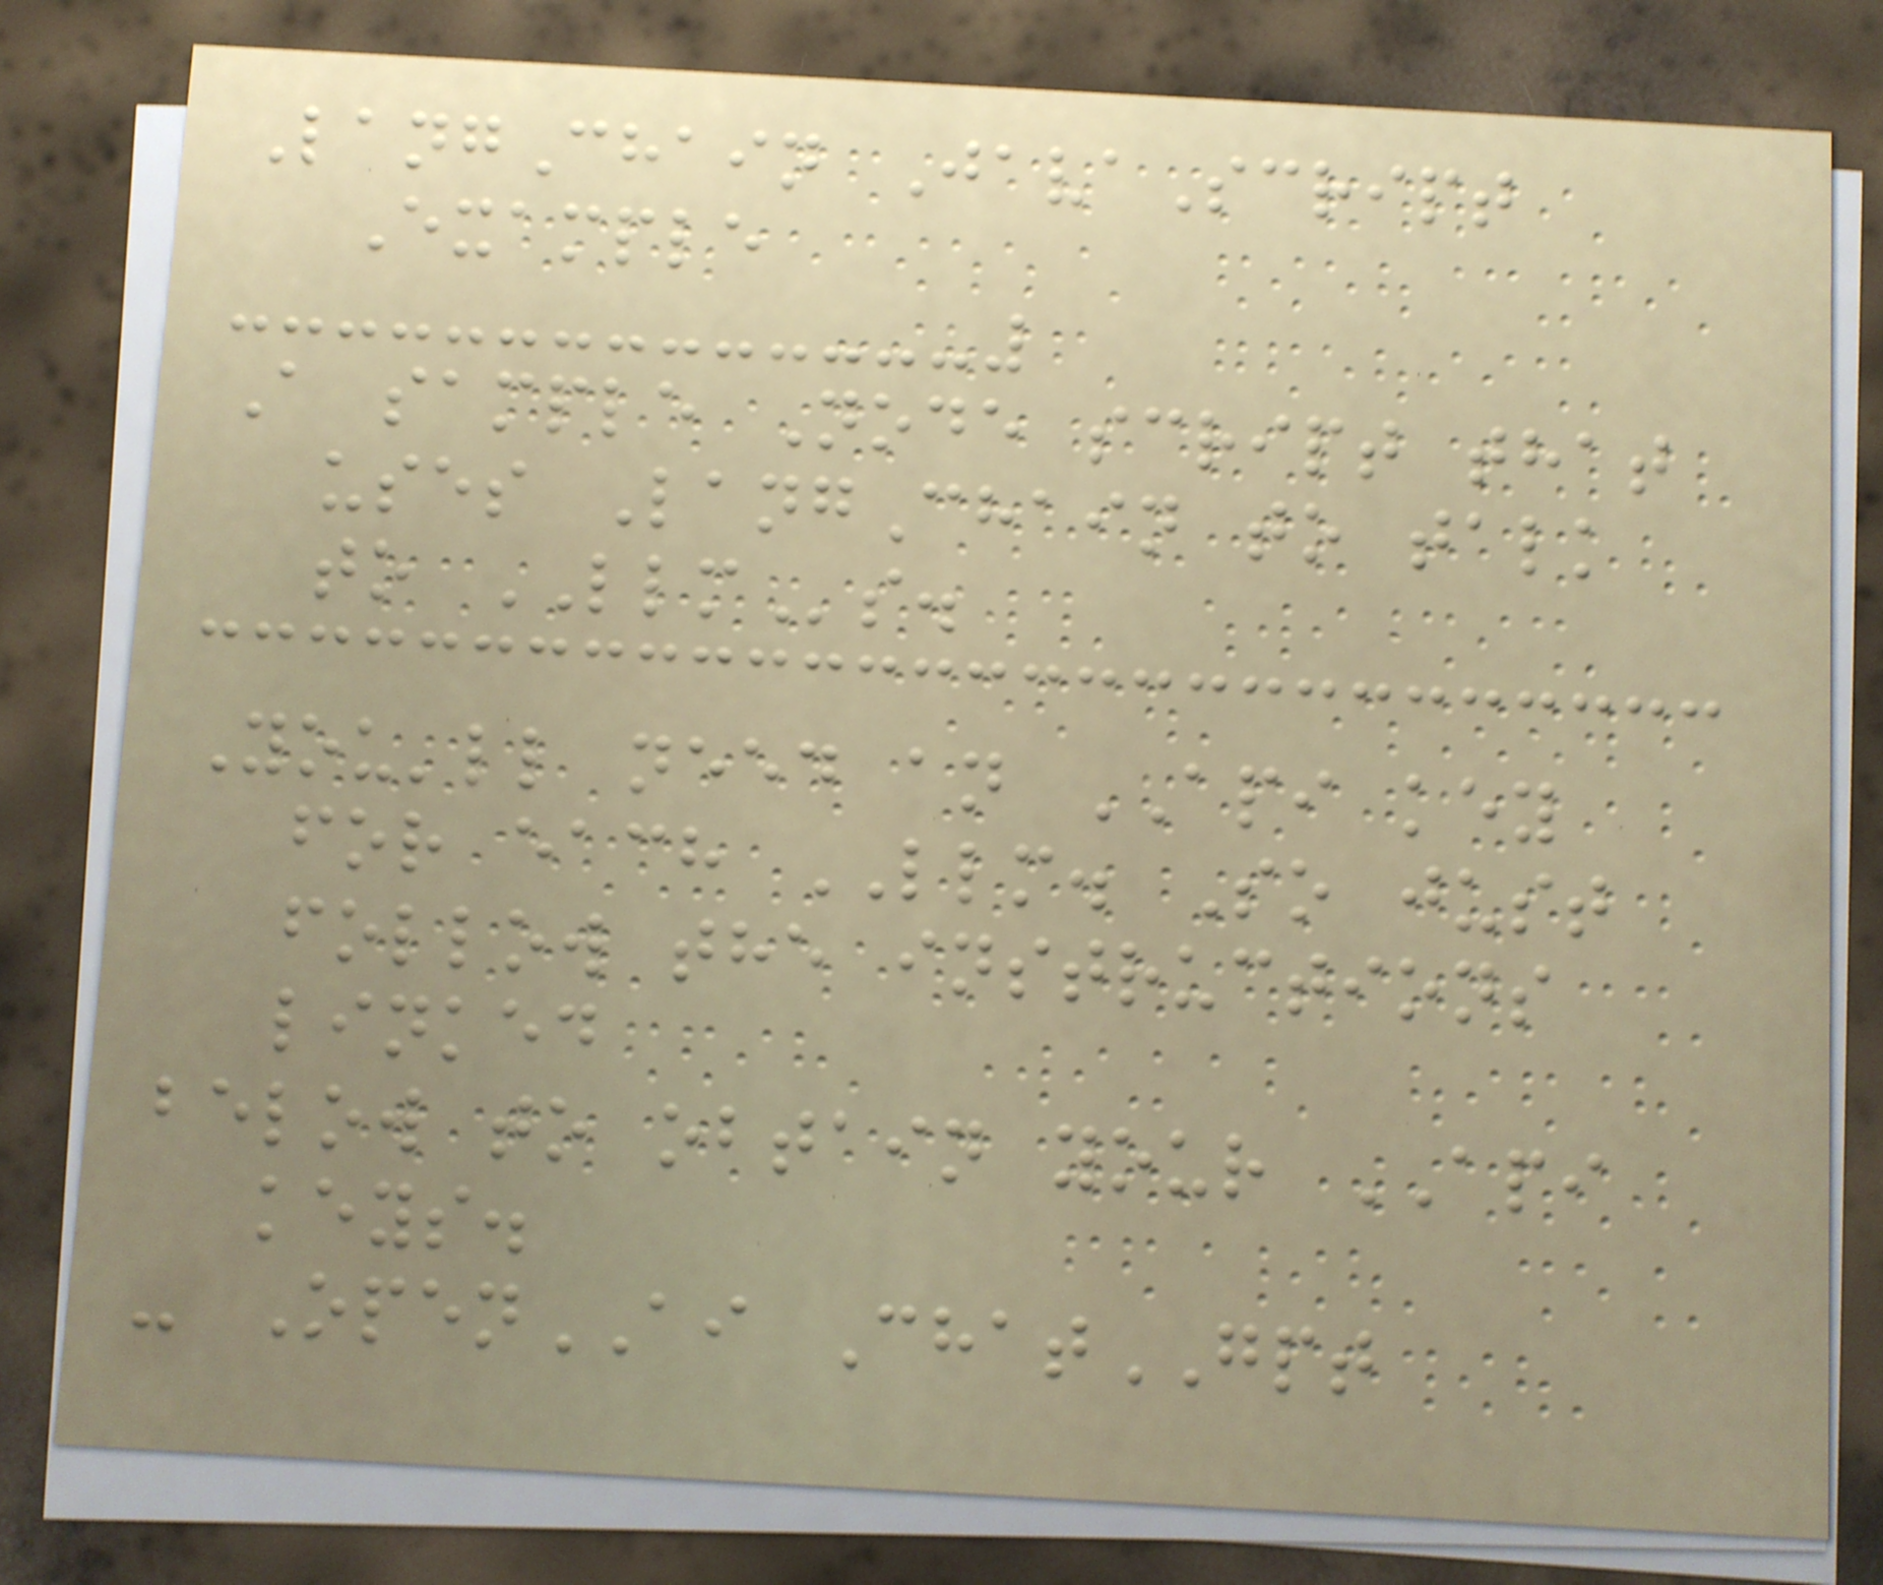LangChain JavaScript
Example
A sample Node script that
uses LangChain to talk
to LLMs.
You'll need an API key
for each LLM. So just
follow the instructions
linked
below to obtain your API
keys.
- OpenAI ChatGPT
